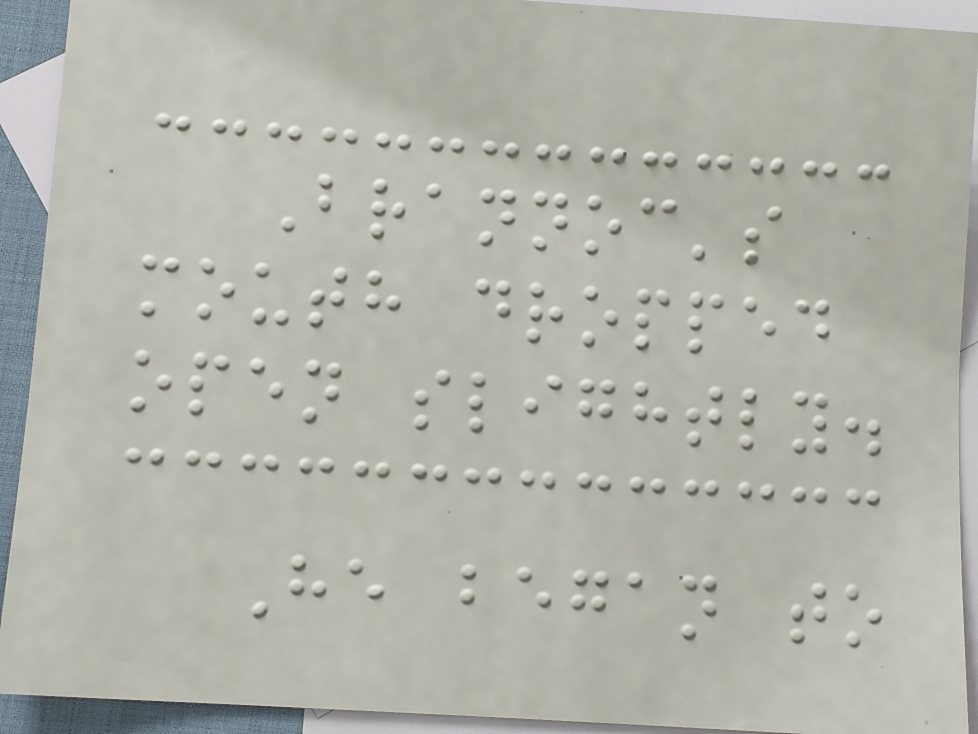Brannoc's
mouth dropped
open slightly.
He began to
